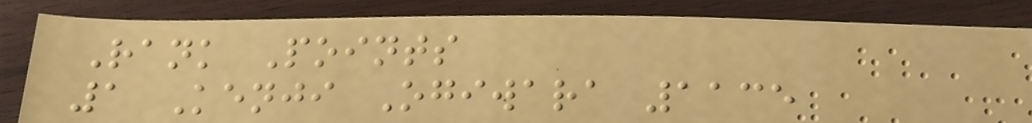Rank Points
1 Kenji Ogiwara 1135
